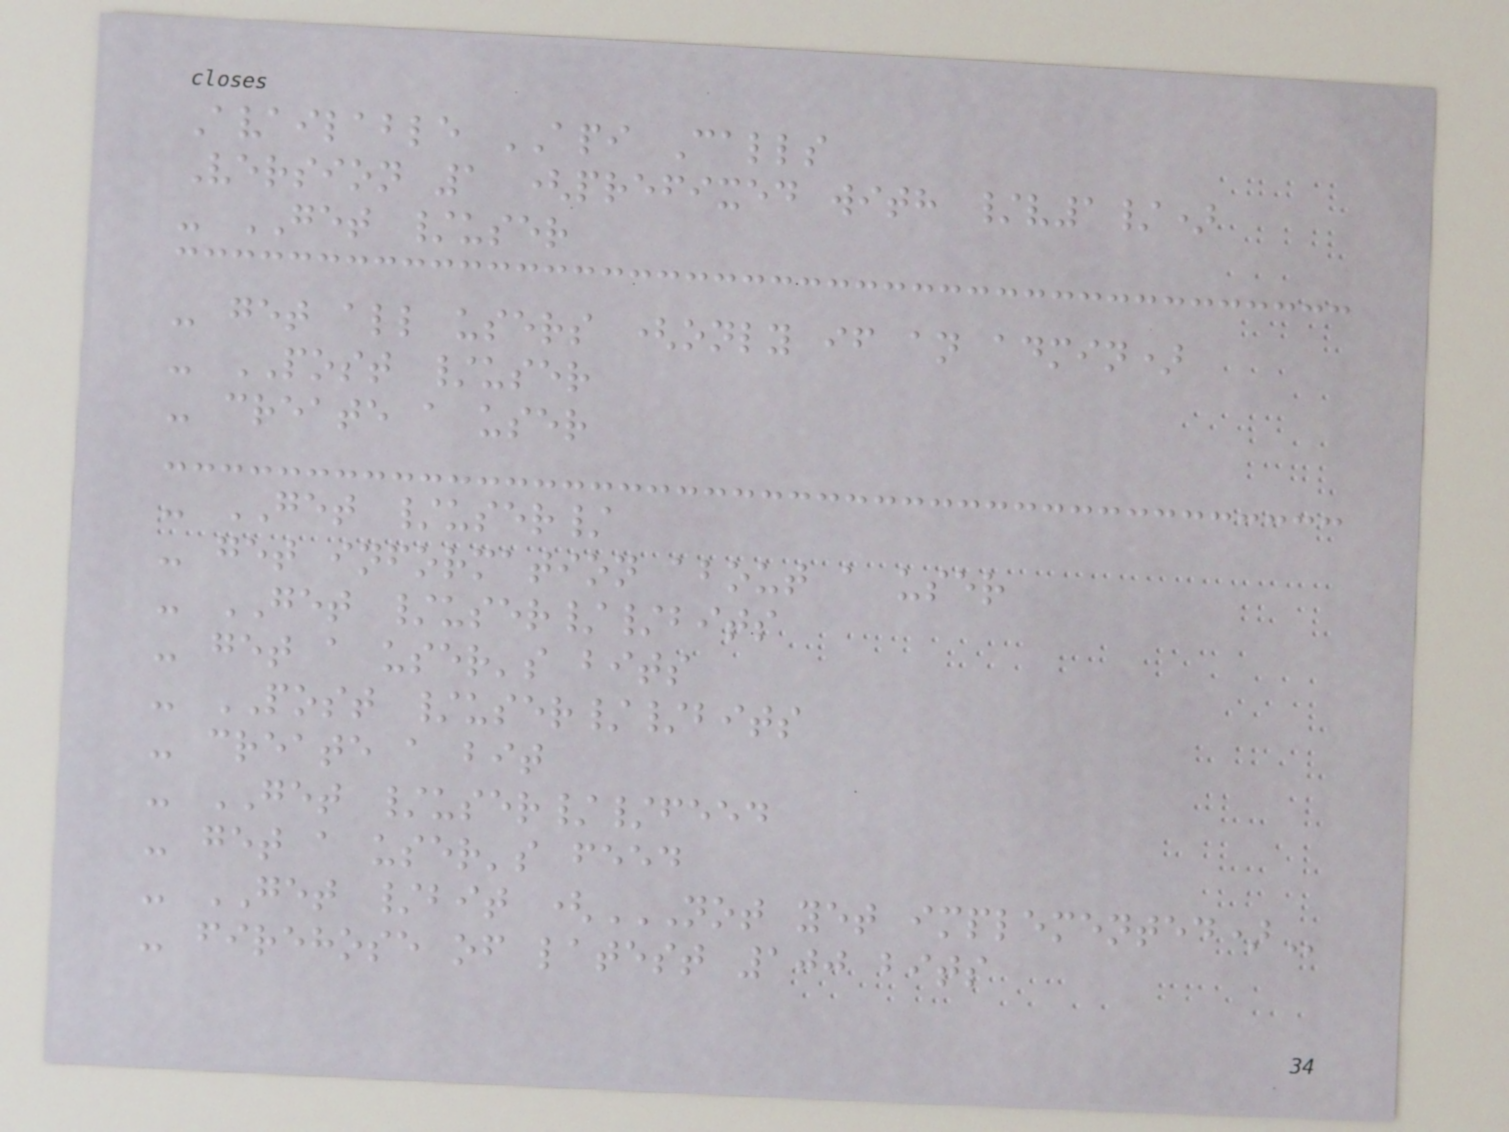Available API Calls
Version 1 (prefixed with /v1/)
- GET /user
- get all users (only if an admin)
- POST /user
- create a user
- GET /user/
- get information about a user
- GET /user//bits
- get a user's bits
- POST /user//bits
- create a bit
- GET /user//feed
- get a user's feed
- GET /bit (NOT YET IMPLEMENTED)
- firehose of latest 100 bits
